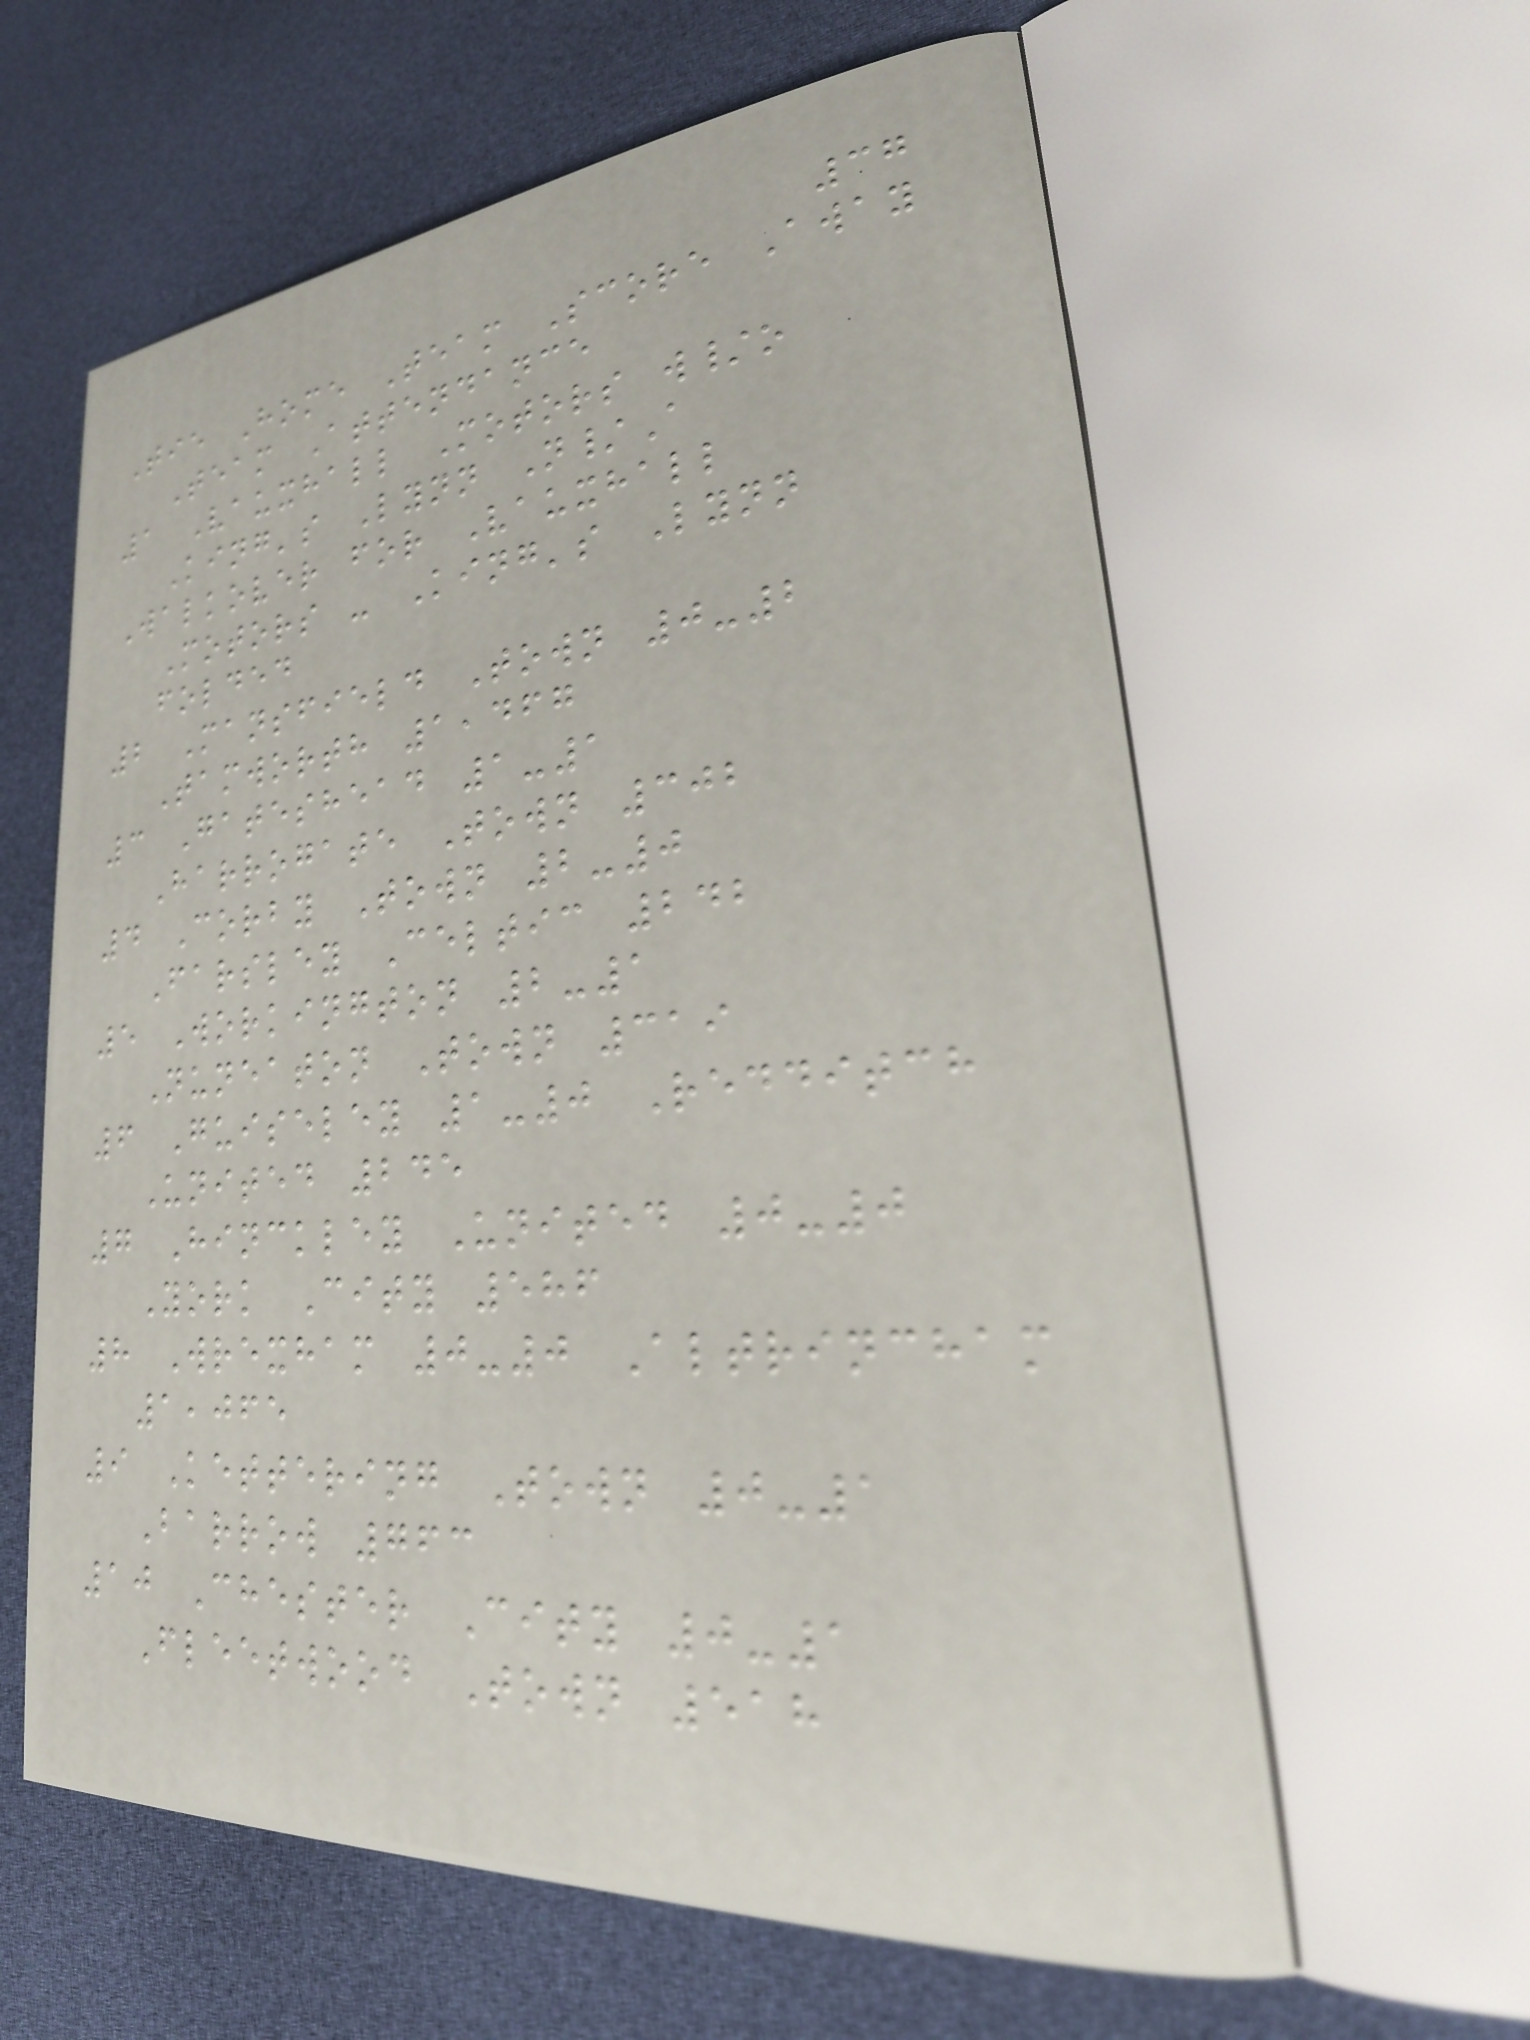37
Tie Home Team Score Away
Team Attendance
1 Vauxhall Motors w/o
King's Lynn N/A
Walkover for Vauxhall
Motors - King's Lynn
folded
2 Mansfield Town 0-2
Tamworth 1,467
3 Gateshead 1-1
Harrogate Town 302
4 Corby Town 2-0
Farsley Celtic 242
5 Workington 2-1
Nuneaton Town 319
6 Guiseley 1-0 Redditch
United 245
7 Hinckley United 0-0
York City 586
8 Wrexham 0-0 Altrincham
1,065
9 Kettering Town 0-1
Barrow 763
10 Chester City 0-1
Fleetwood Town 518
